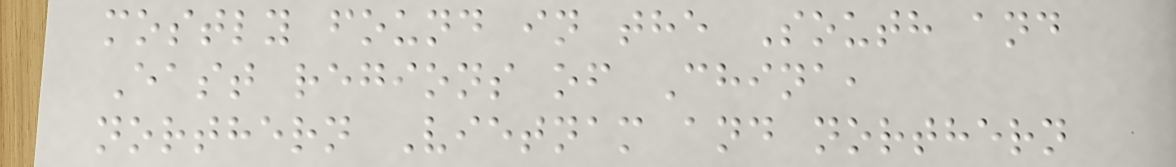mostly found in the South and
East regions of China,
northern Vietnam and northern
